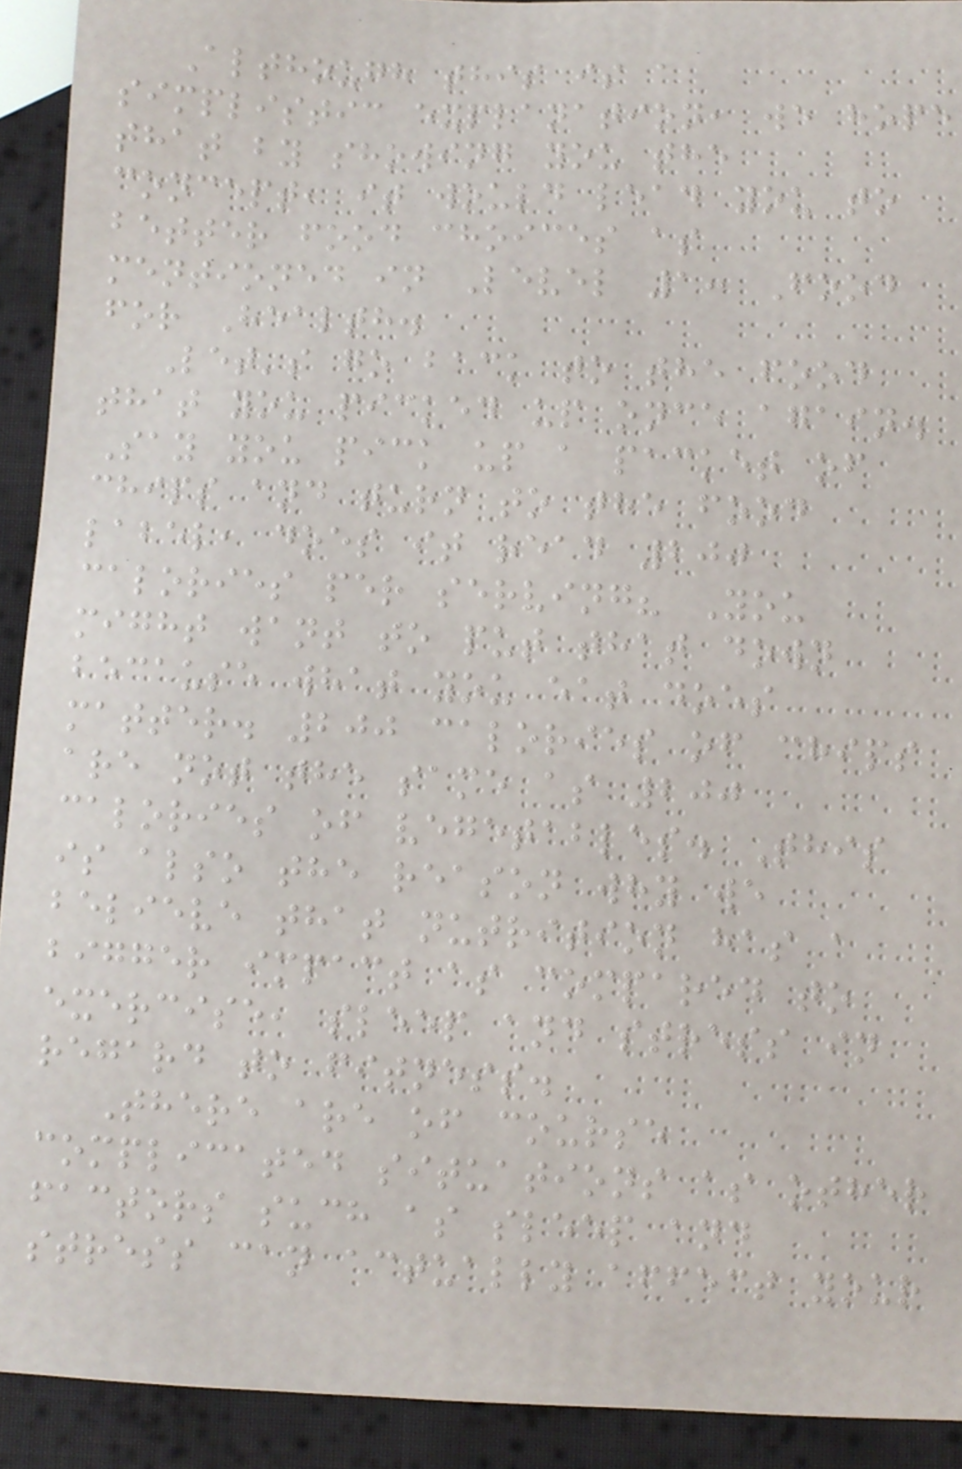Although this is a
simplistic explanation, we hope
that by showing you the
concept, it would lead you to
better food choices as
mentioned in Level 1: Food
for Health.
Let's go back to the food
that you picked up once again.
Say you pick up a packet of
chips and turn to the food
label, does it read 200
calories per serving? You
might want to put that down
because what you eat does
matter. 200 calories of chips
are not the same as 200
calories of vegetables. This
is also the reason why we
believe that nutrition has a
bigger impact as compared to
exercise, sleep and stress in
regard to fitness.
There are of course
complicated situations as other
factors such as sleep and
stress can actually affect your
